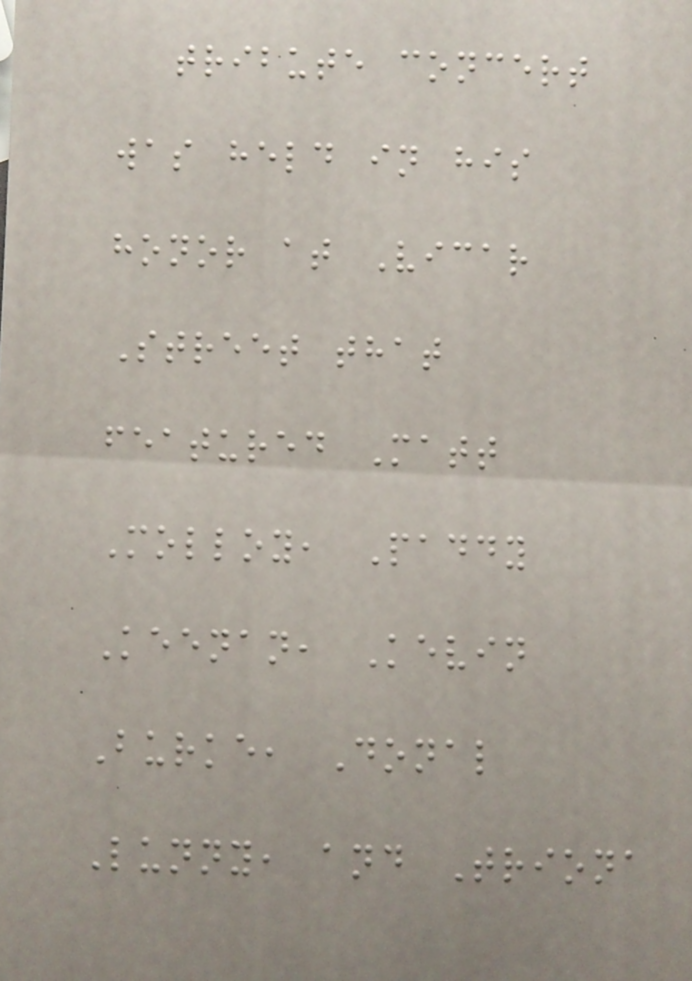tribute concert
was held in his
honor at Vicar
Street that
featured Matt
Molloy, Paddy
Keenan, Kevin
Burke, Donal
Lunny, and Triona
